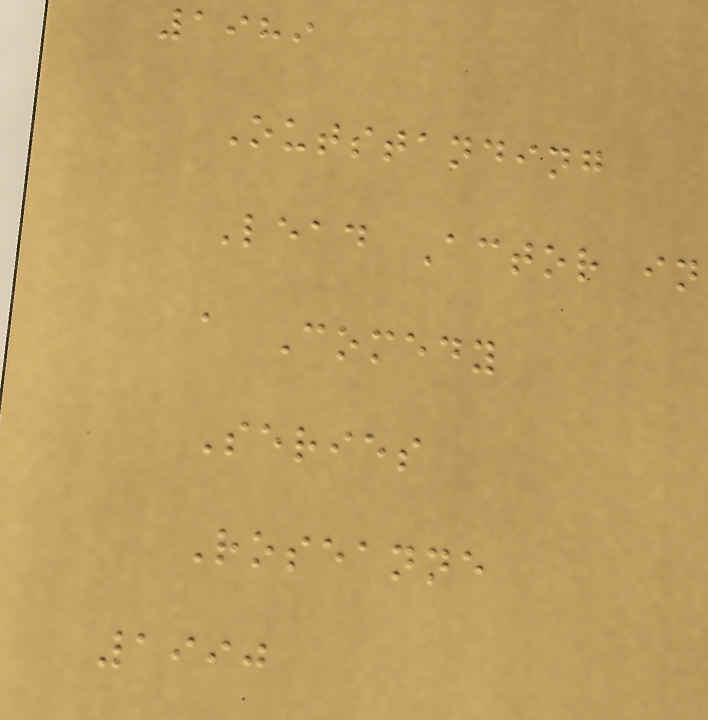1989
Outstanding
Lead Actor in
a Comedy
Series
Roseanne
1990
